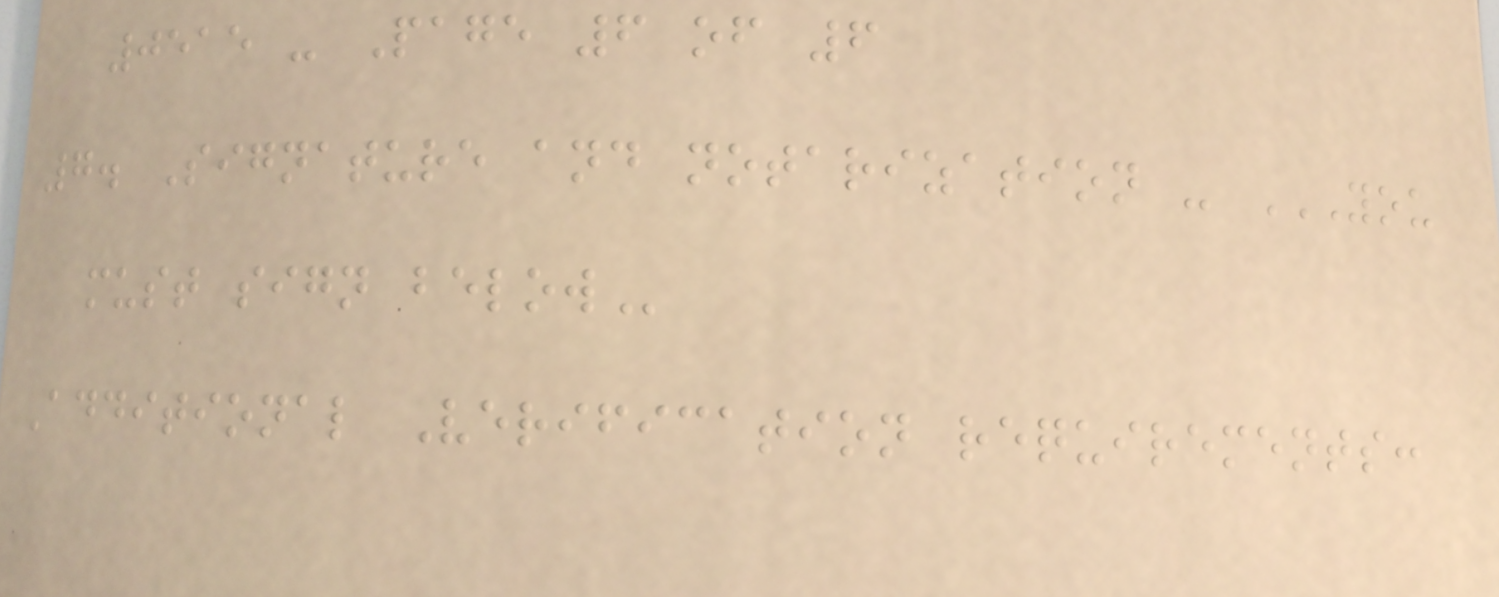0515 - Page 6 of 6
7. Signature and notarization - YOU
MUST SIGN BELOW
Additional Verification requirements:
